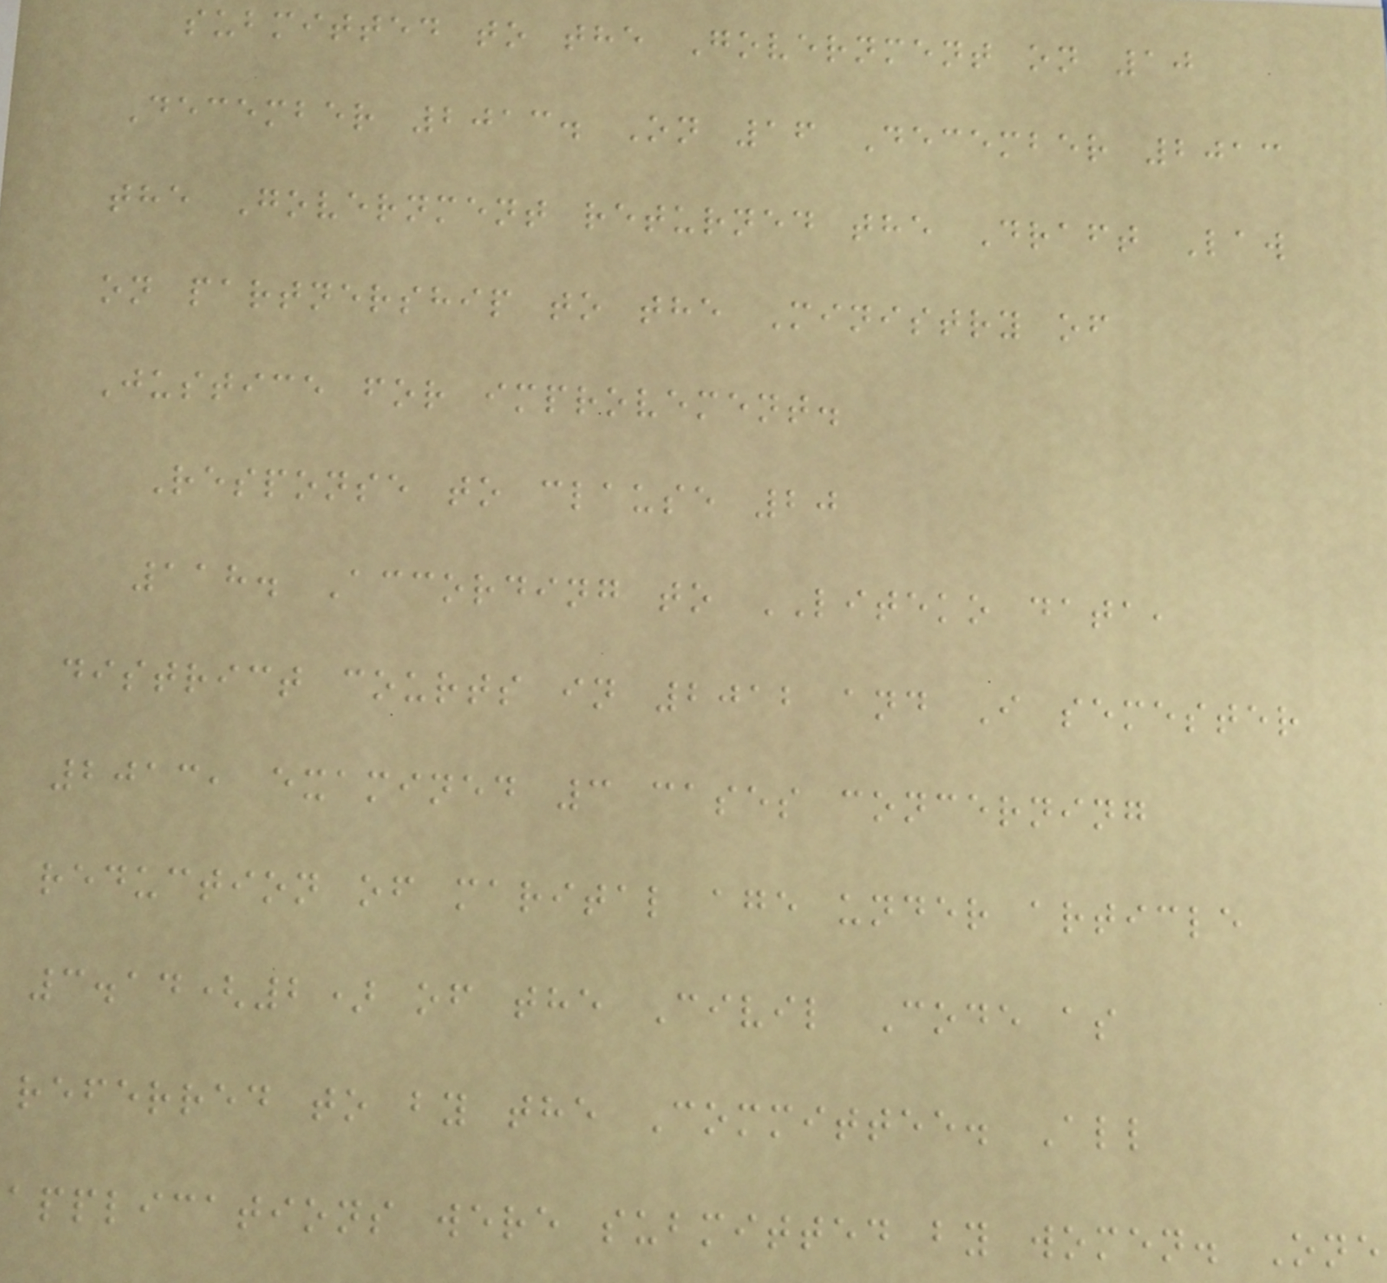submitted to the Government on 10
December 2013. On 16 December 2013
the Government returned the Draft Law
on partnership to the Ministry of
Justice for improvement.
Response to clause 20
118. According to LITEKO data,
district courts in 2012 and I semester
2013, examined 3 cases concerning
reduction of marital age under article
3.14(2) of the Civil Code as
referred to by the Committee. All
applications were submitted by women. One
